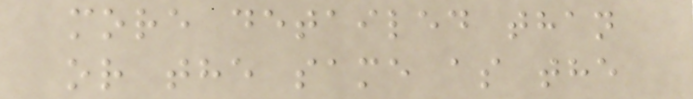more detailed than
or the same as the
